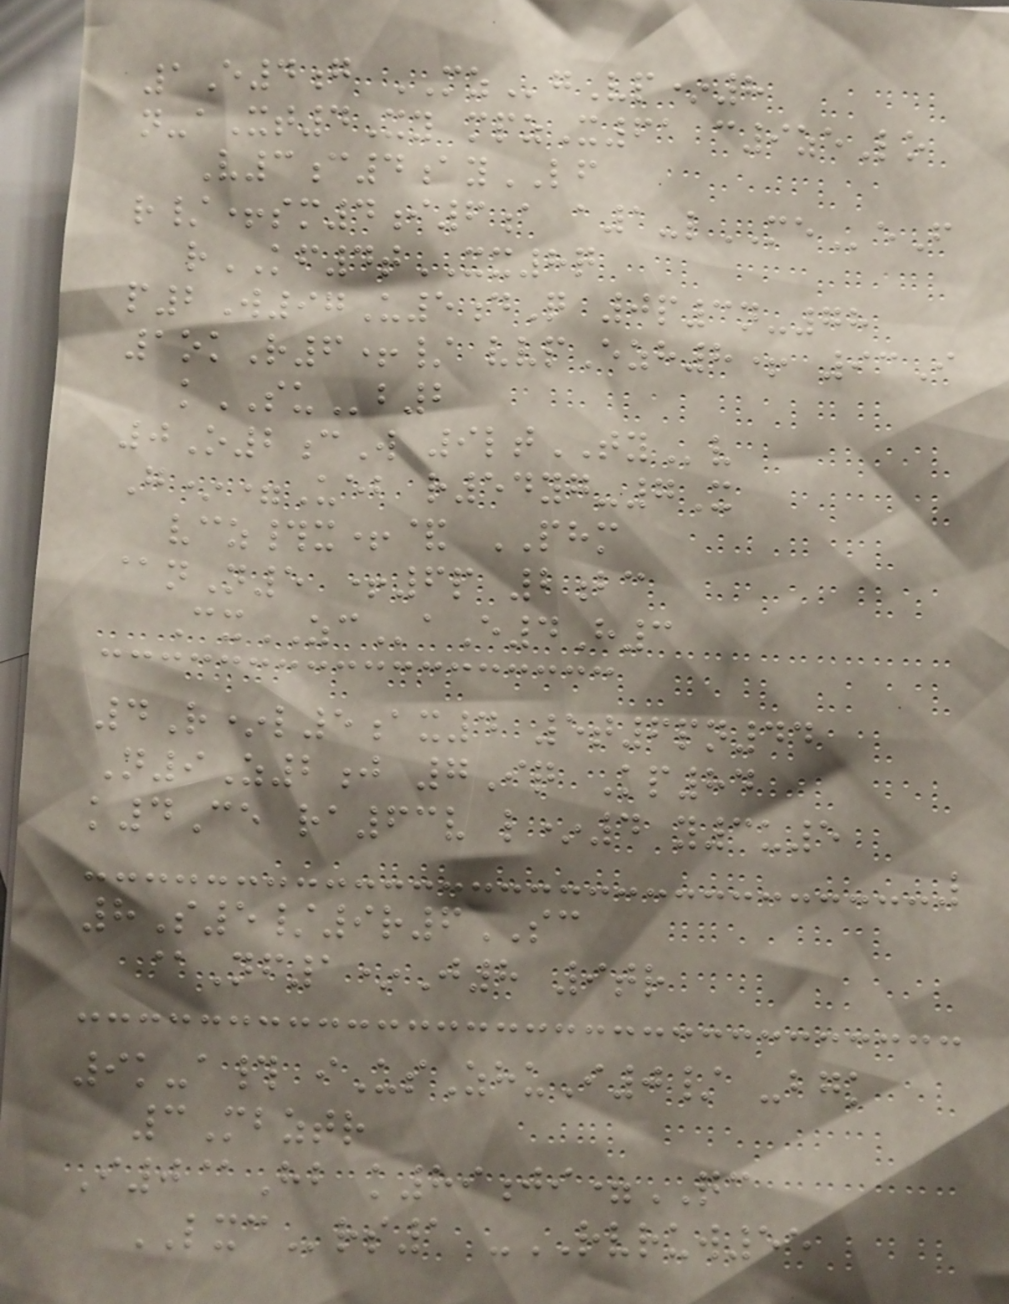1E4g MZgVp*8
n-aXt4Xy mpzX61 c9zeLo
V3c4ayLF
r/+sm4i6a a1-lMEeF
rKF4tXX8q
p2W97U5dQ 0p3n-78
1okR6+/ vvpEzh8+ 93I
kSUb2
0O2cW 9ltTYv
G*=Ueb r54yg-7X
vcz#x+& PHM
@nN5 +6p 2bc
CxZCaE4H3
4R*l5ax4 5t6pn44
N9Z2j 7Iq Kp84
k4Ce ra63v l*4 y3u5
8S5/9r6SC
@Nf1*J8 9tr
9k-a# iUsZhuI0/ -bgk
3Mbztr
I0@Hb k89ji=QC
LXCrs1 -RVRUW55
